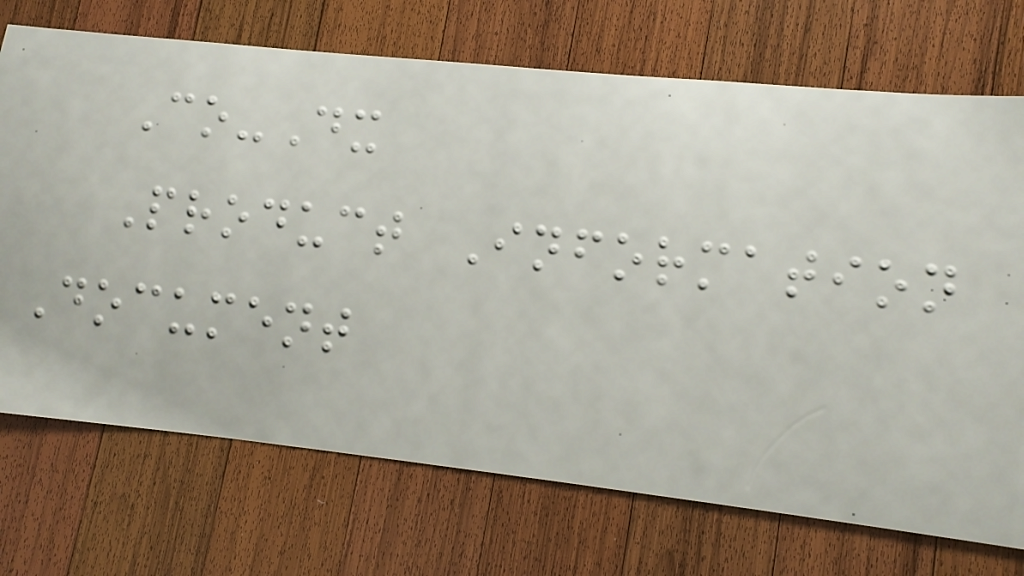Co-Dx
Product Information
Document
